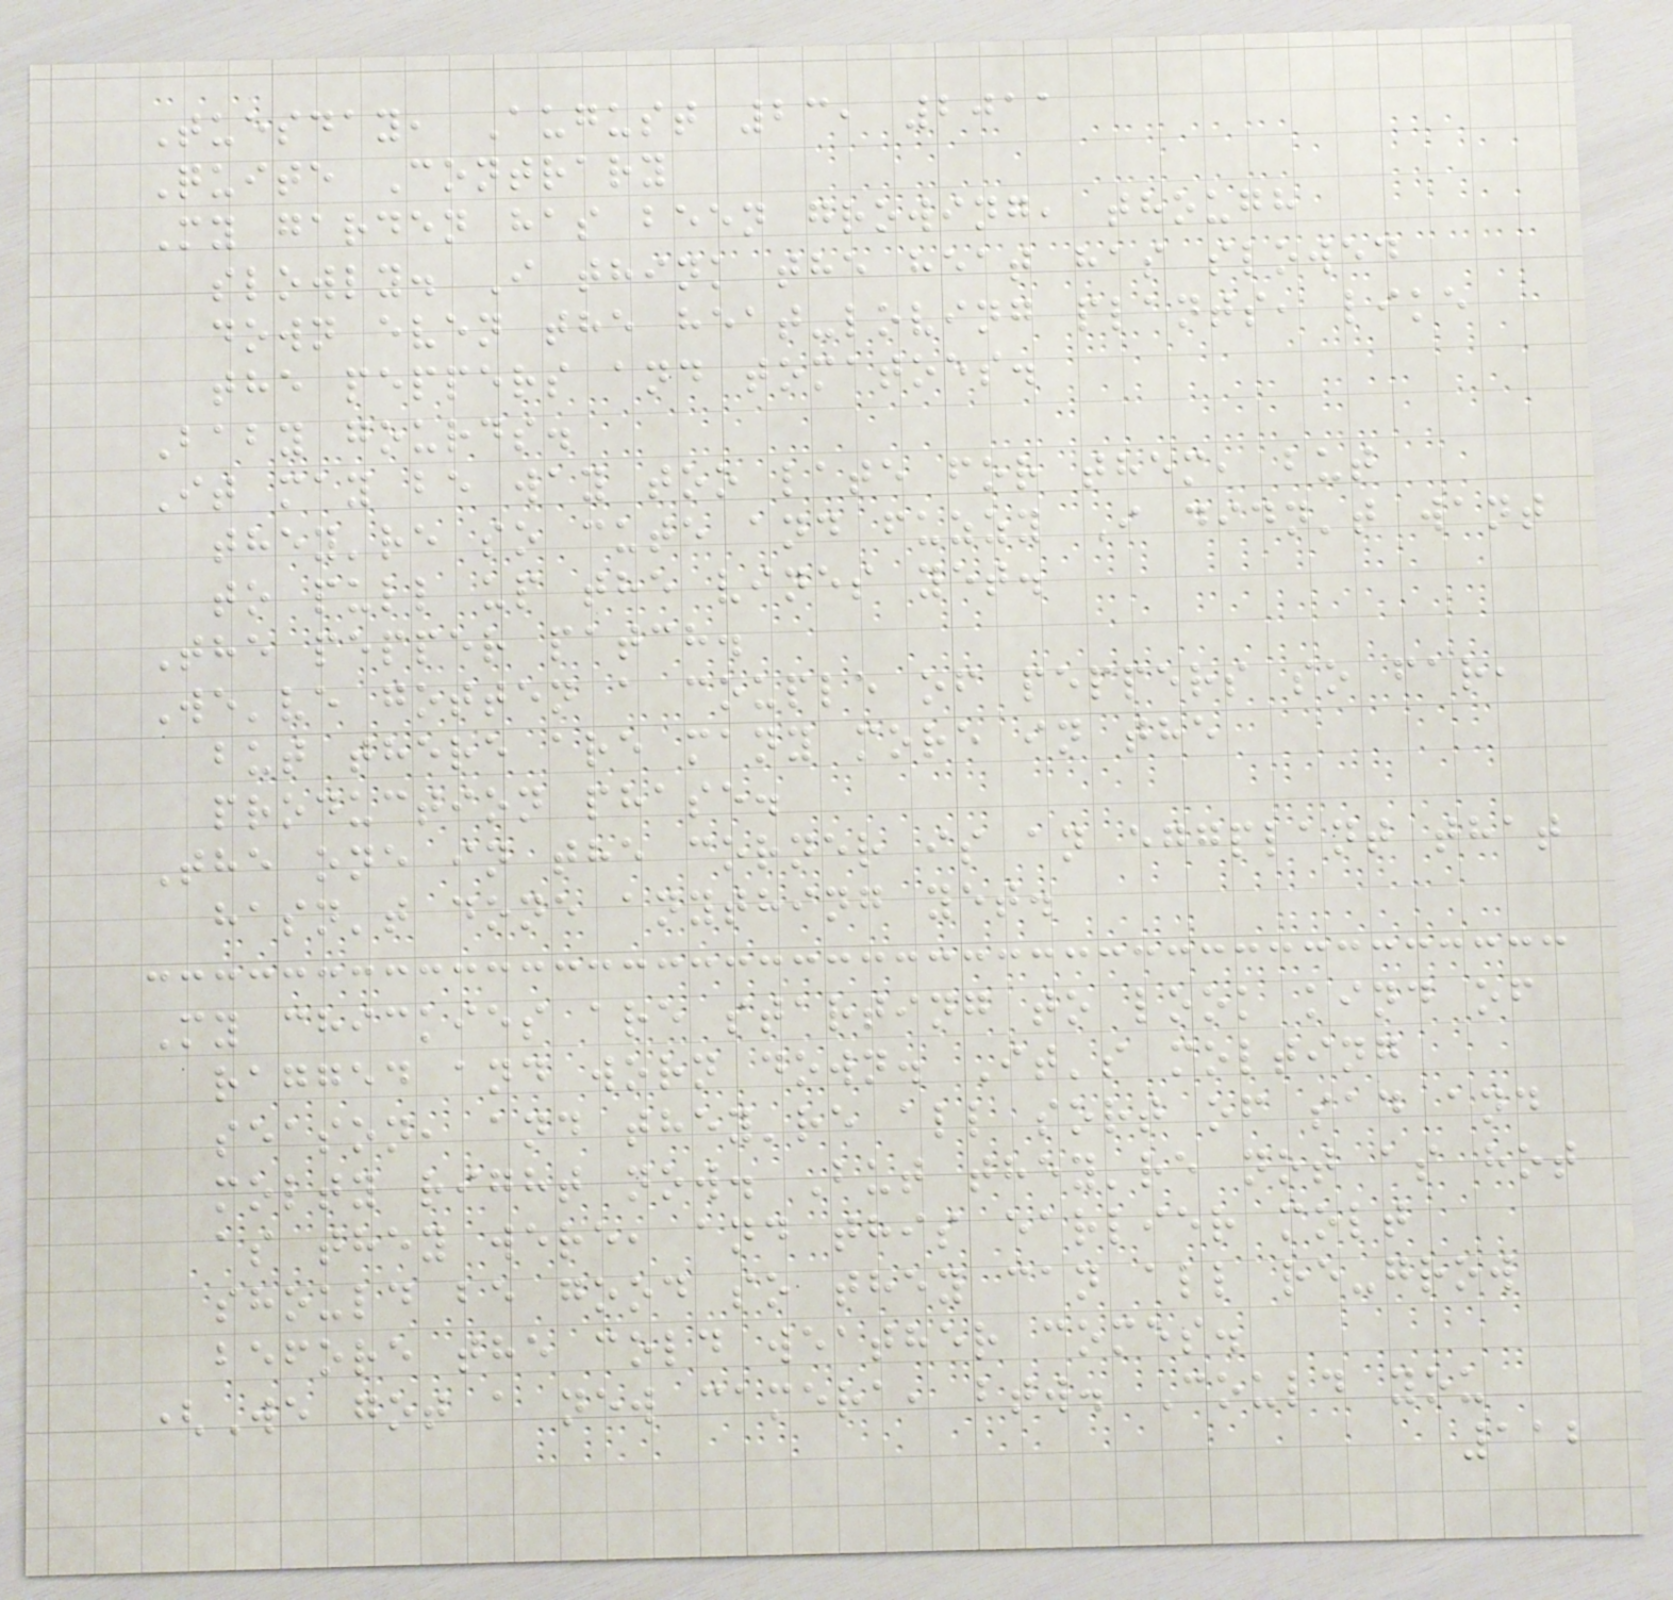Tuesday, August 23, 2011
Quite Contrary
My garden has been growing, though
slowly. I think the heat has slowed
down even the heat-loving plants, like
the peppers and tomatoes.
Baby gourds.
It may be way too late for them, but
they're so cute and fuzzy I didn't want
to pull up the vines yet.
The pepper patch.
We've gotten a couple of peppers so far,
but there are many more in the
production phase.
The one in the corner is an eggplant that
hasn't done anything yet.
My chickies are starting to look kind of
ragged and worn down. It's molting
season, and they're all sort of sad and
molty right now. But they're not as hot
as they were, and this earlier molt
should be good so they can all re-grow
before the cold weather comes.
(We got a new camera, btw. Could you
112
